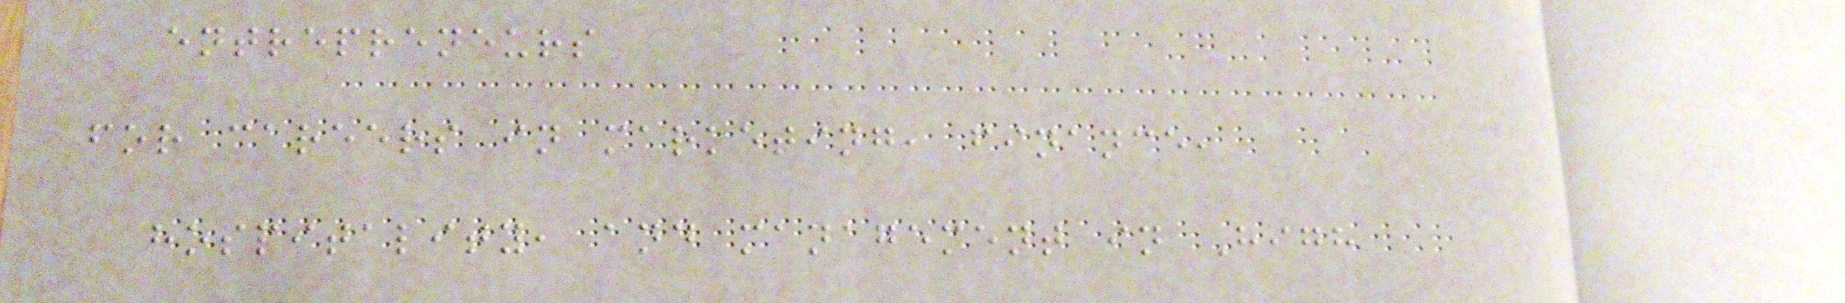entrepreneurs
for careers in marketing, finance,
hospitality, and management in High
